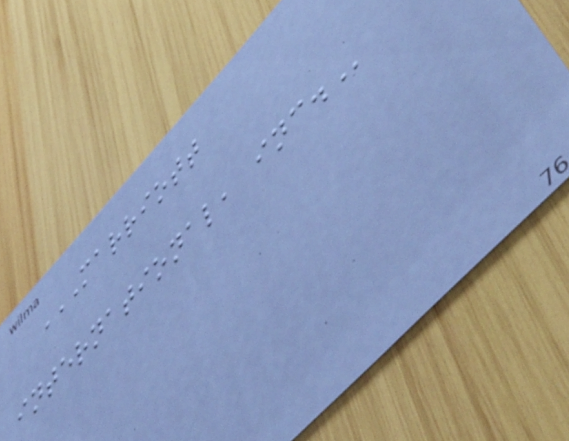MARRIOTT
INTERNATIONAL, INC.
